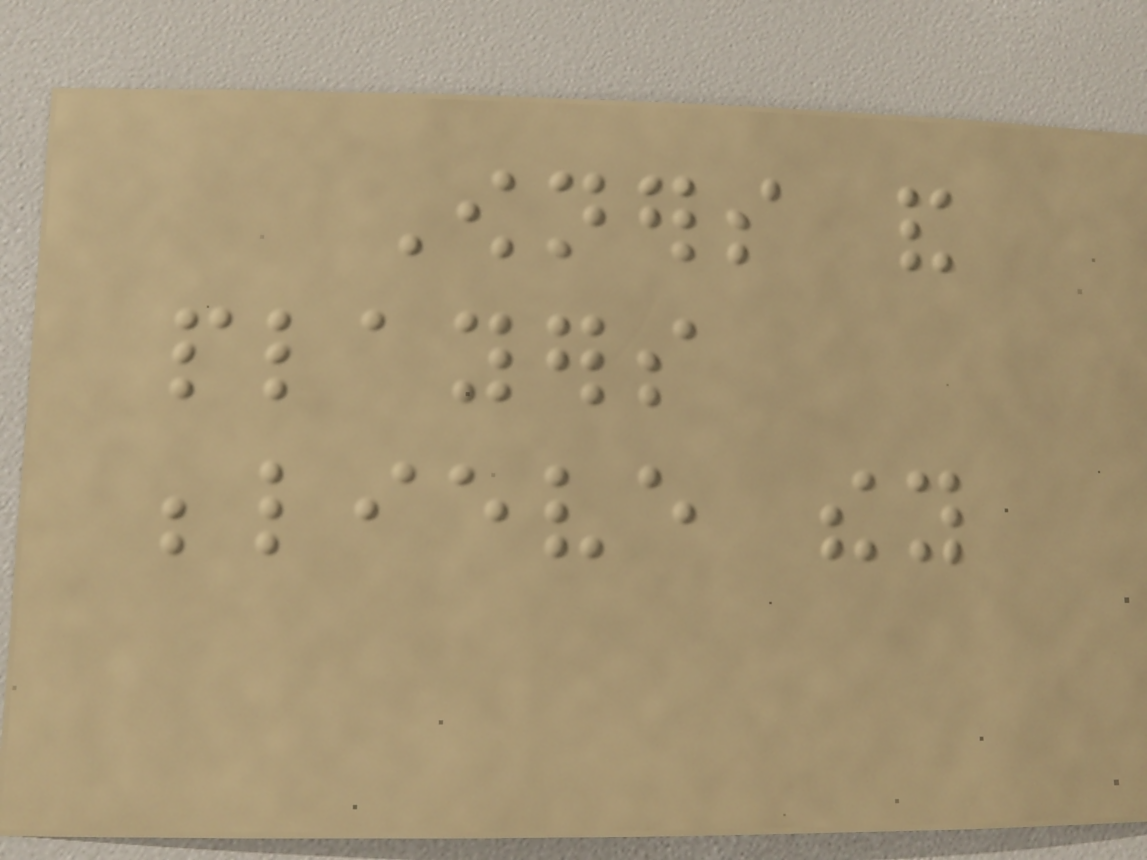Owners and
players
believe they
